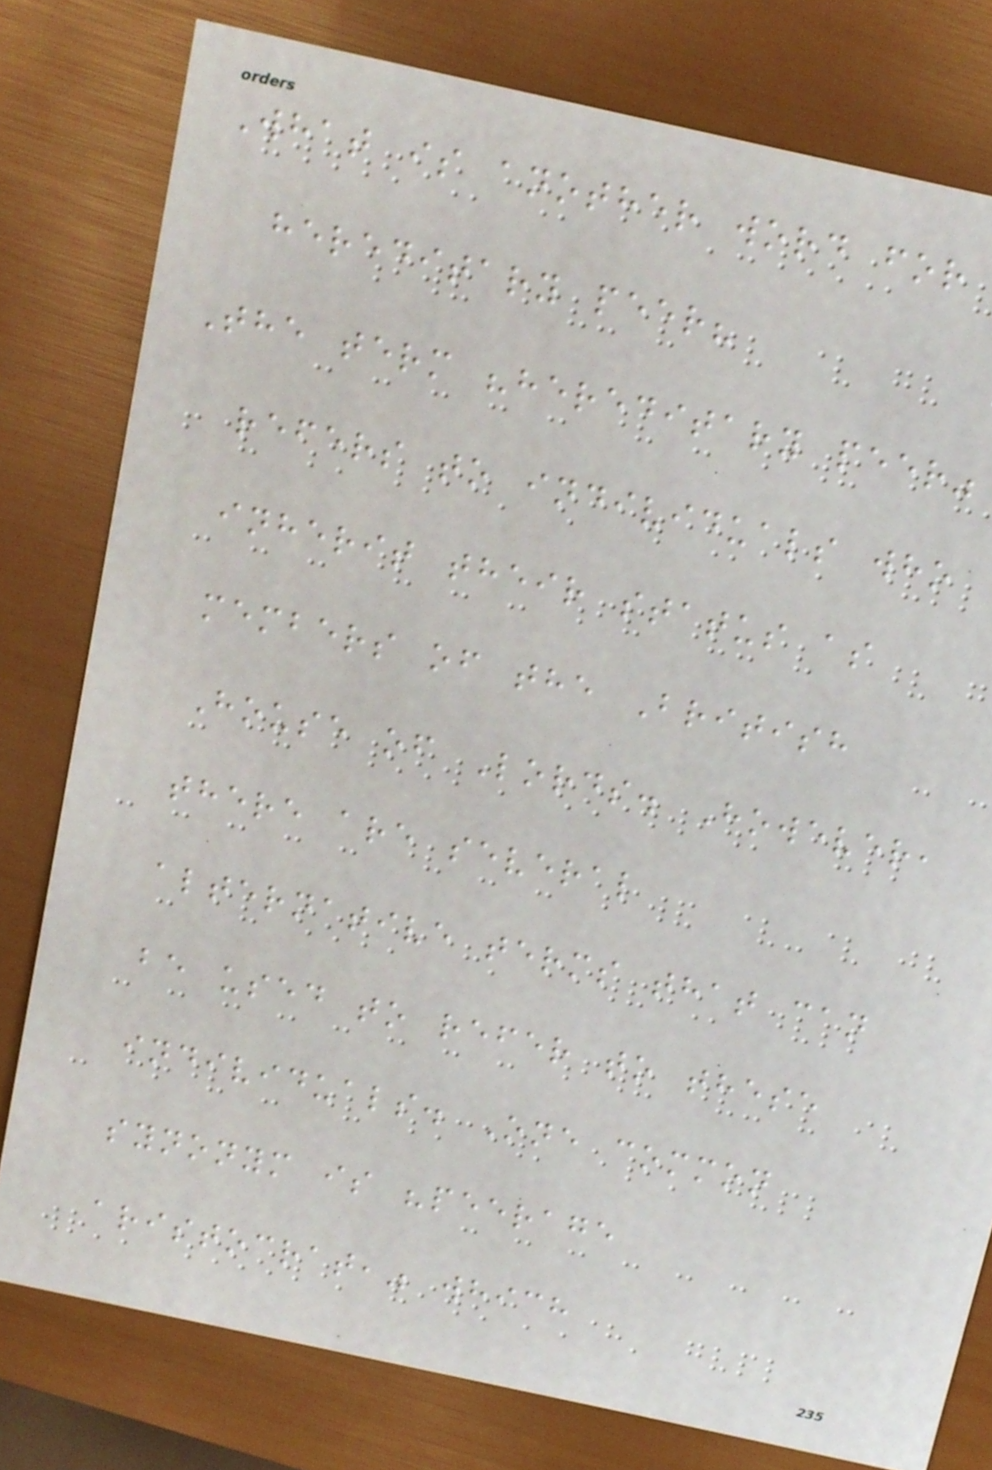What is another word for
hereditary peer?
The term "hereditary peer"
refers to individuals who
inherit their status as
members of the British
House of Lords. However,
there are several
alternative terms that can
be used to refer to these
individuals. One common
synonym is "peerage
aristocrat," which
